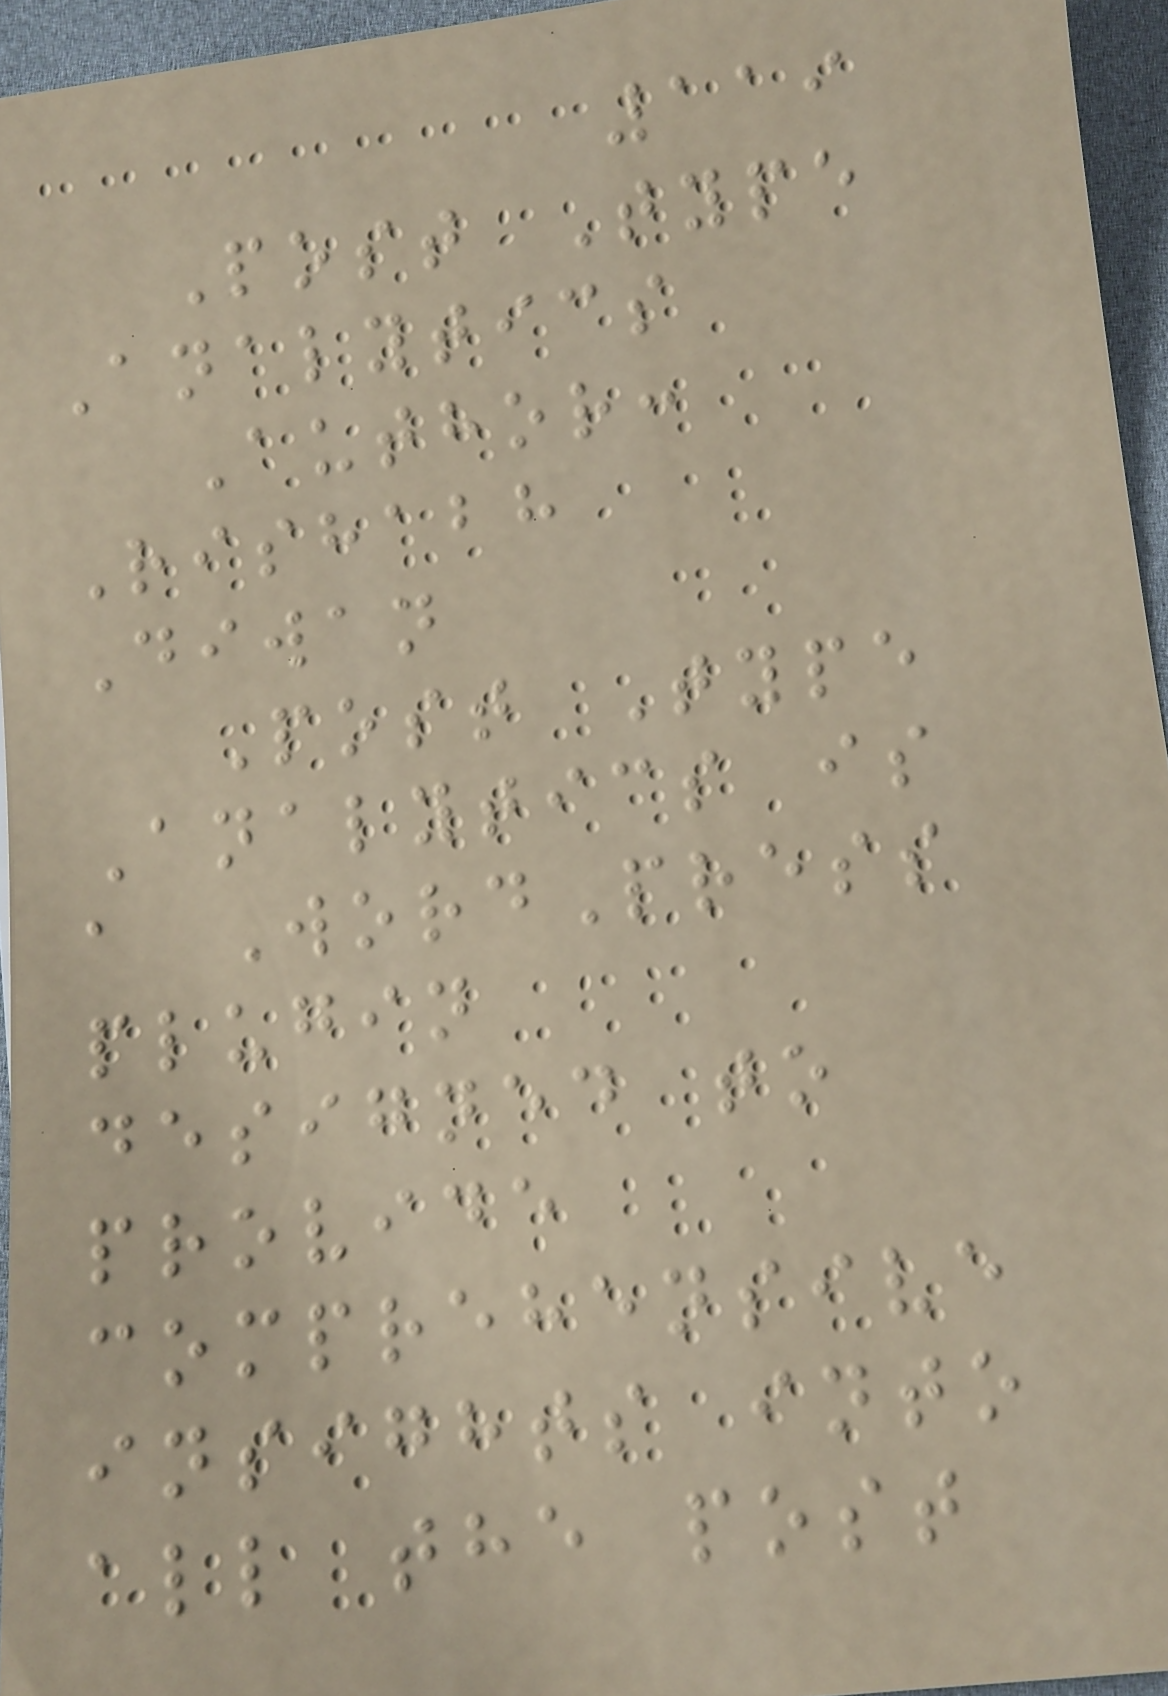119
Post Type
Analytics
Author:
Rishabh
Diwan
Post Type
Analytics is
a WordPress
plugin
designed to
provide
comprehensive
insights into
all the post
